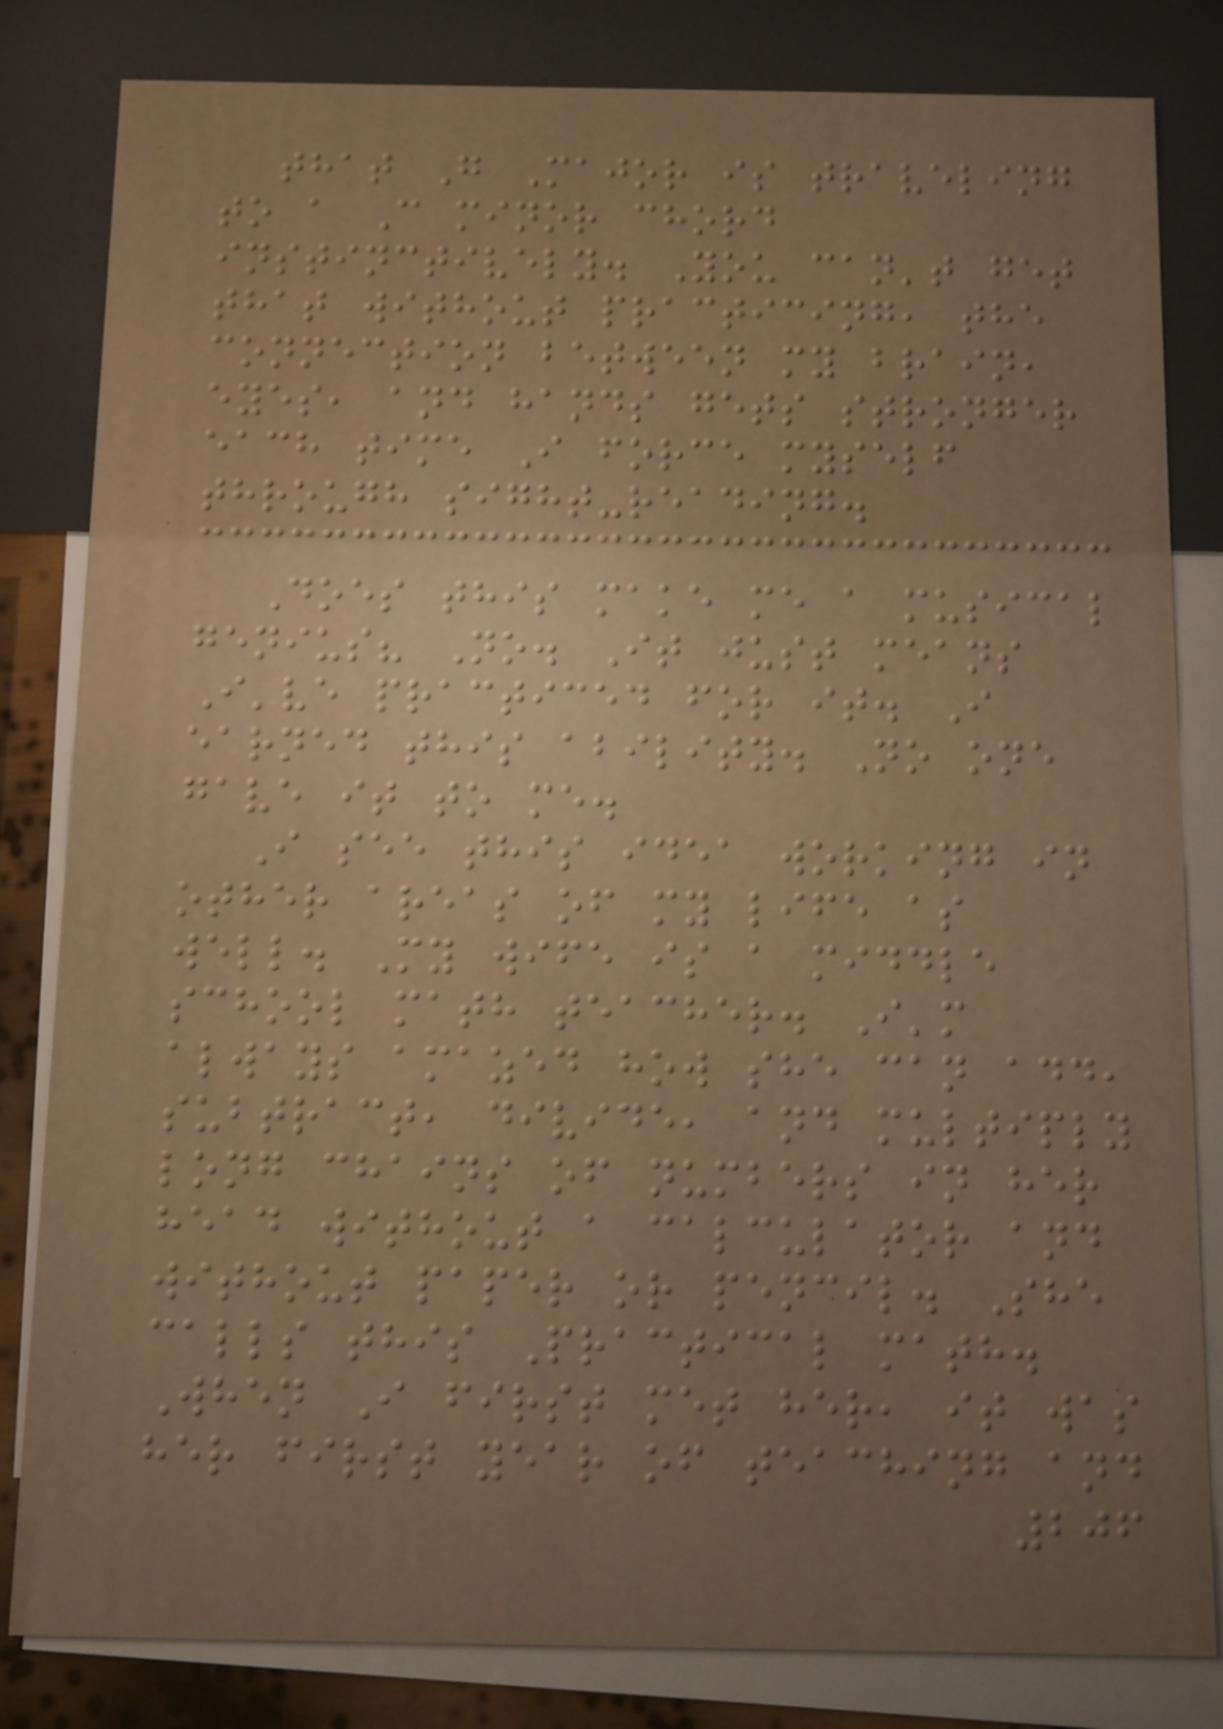that G Major is traveling
to a C minor chord
instinctively. You can't get
that without practicing, the
connection between my brain,
eyes, and hands gets stronger
each time I force myself
through sight-reading.
Does this make me a musical
genius? No. It just means
I've practiced for it. I
earned this ability. No one
gave it to me.
I see this idea working in
other areas of my life as
well. My wife is a middle
school math teacher. I'm
always amazed how she can add,
subtract, divide, and multiply
long chains of numbers in her
head without a calculator and
without paper or pencil. She
calls this Practical math.
When I first met her, it was
her first year of teaching and
206
